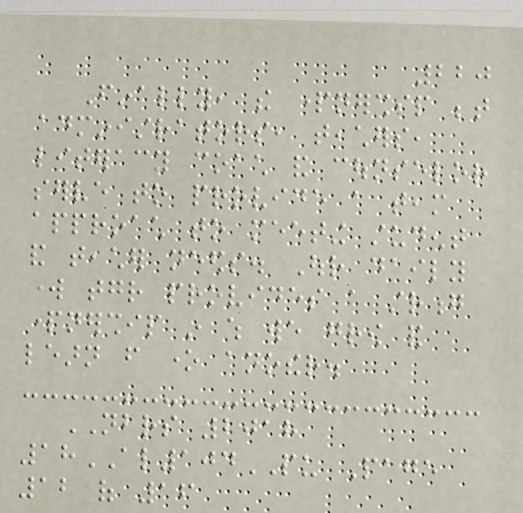220
Finally, the partnership between
administrators, teachers,
literacy coach and counselor
serve to provide a team
approach to meeting student
and teacher needs. Our daily
work together provides a strong
partnership in which we grow and
learn from one another.
NBRS 2018
18AL104PU Page
12 of 16
